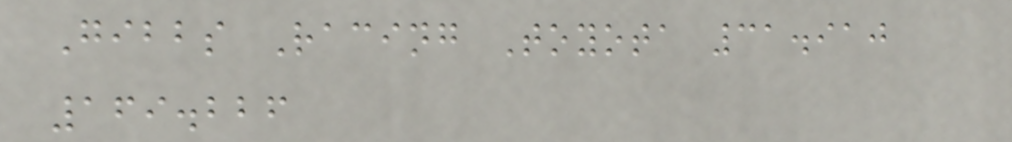Gibbs Racing Toyota 31.910
169.226
